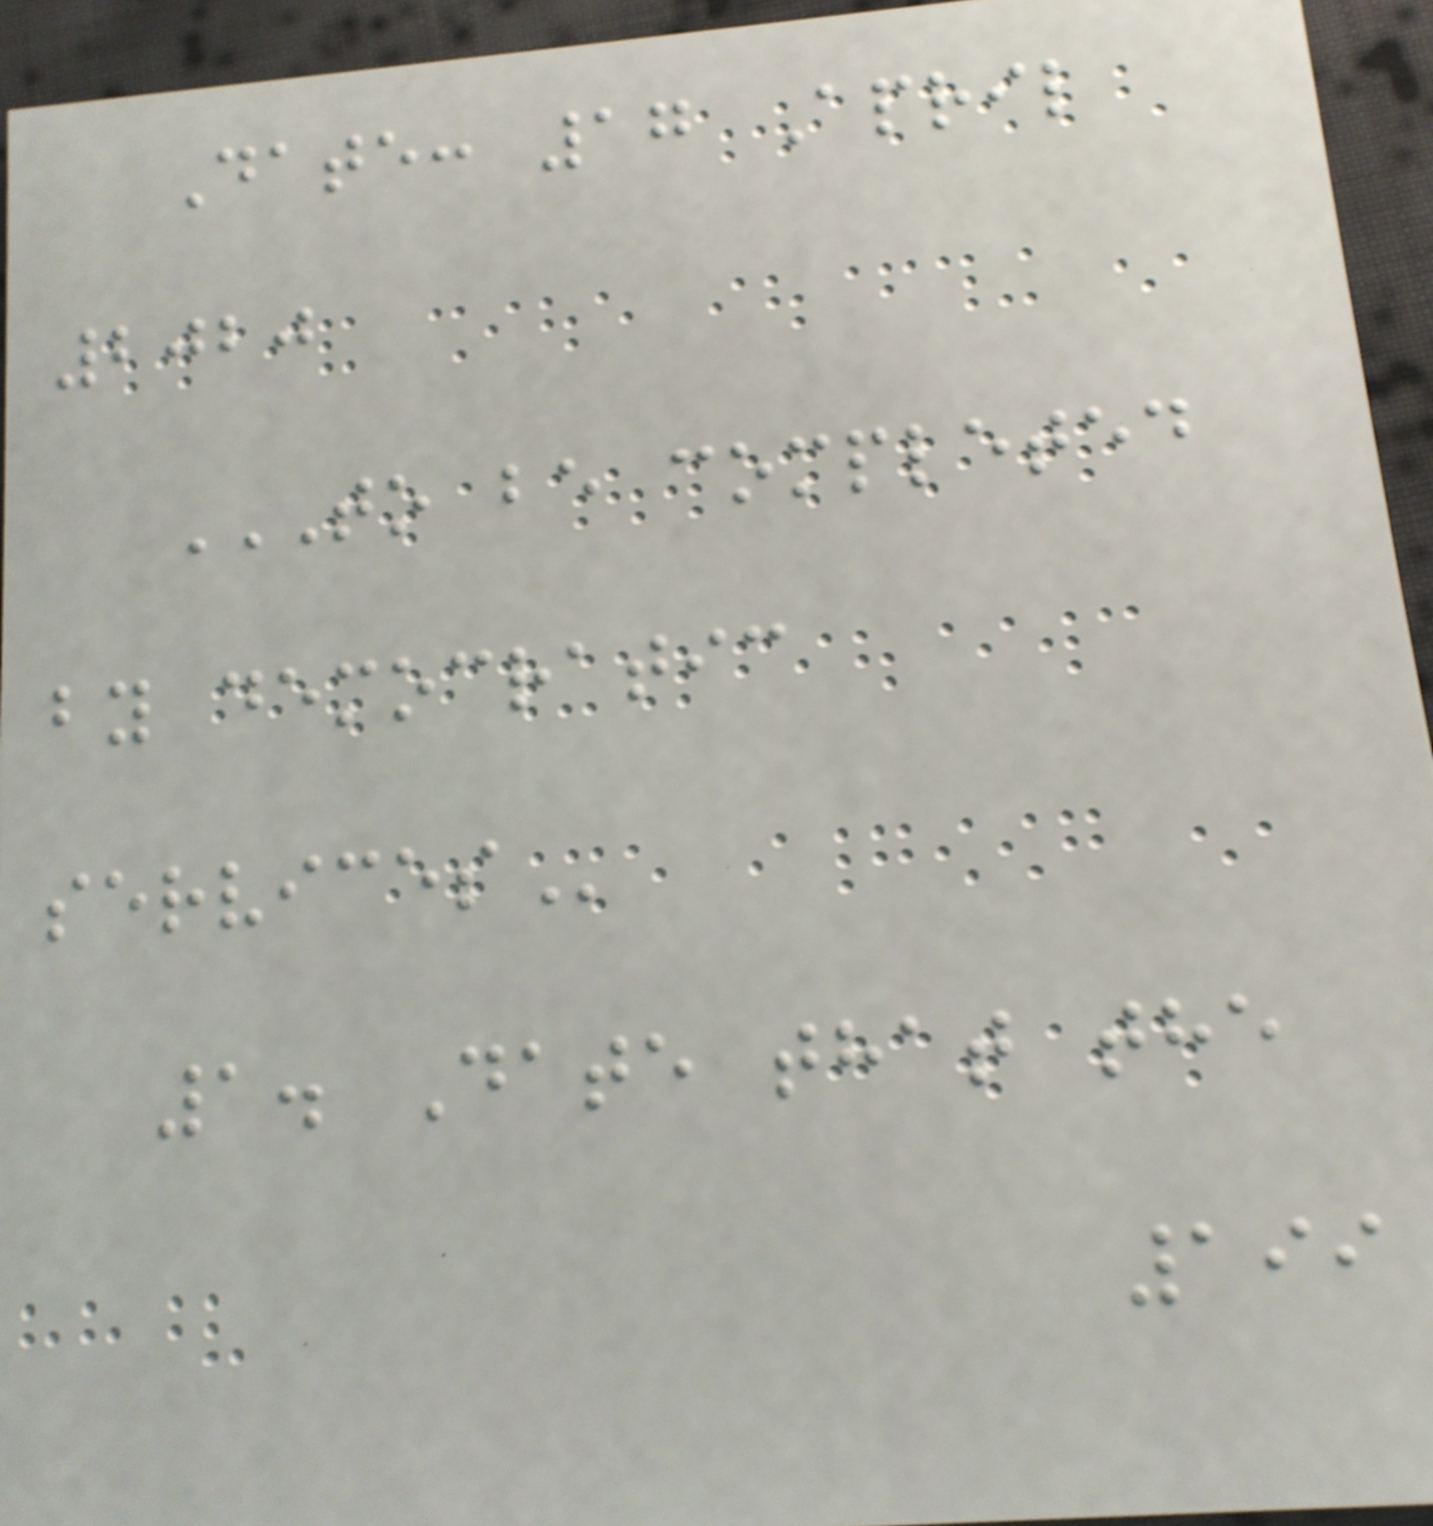Date: 17 April
2020
TO BE COMPLETED
BY DEMOCRATIC
SERVICES
1. Date that the
199
